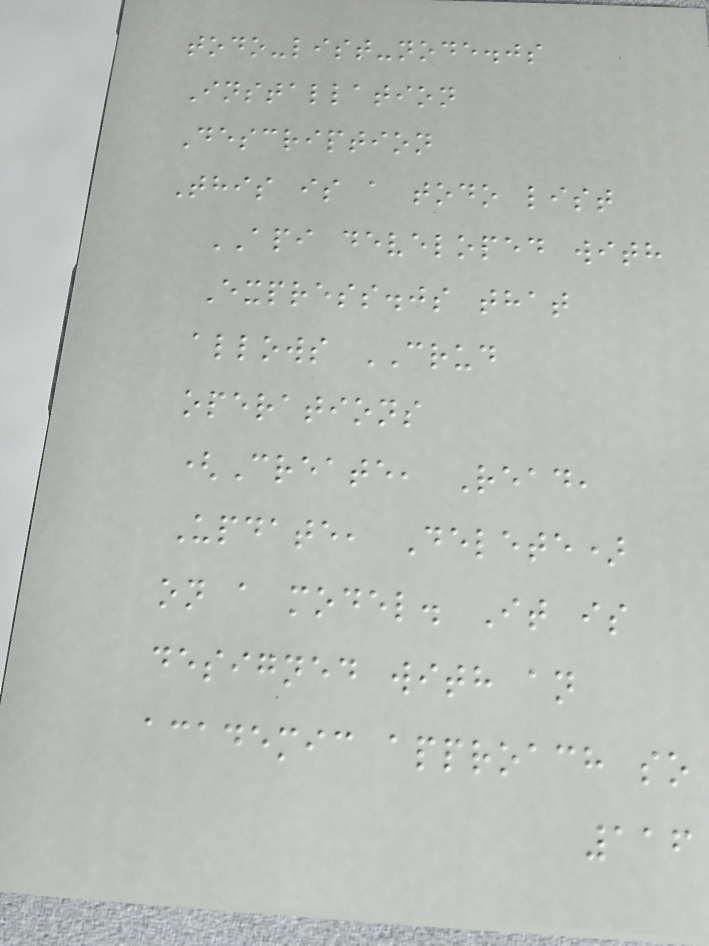todo-list-node.js
Installation
Description
This is a todo list
API developed with
Express.js that
allows CRUD
operations
(Create, Read,
Update, Delete)
on a model. It is
designed with an
academic approach so
116
